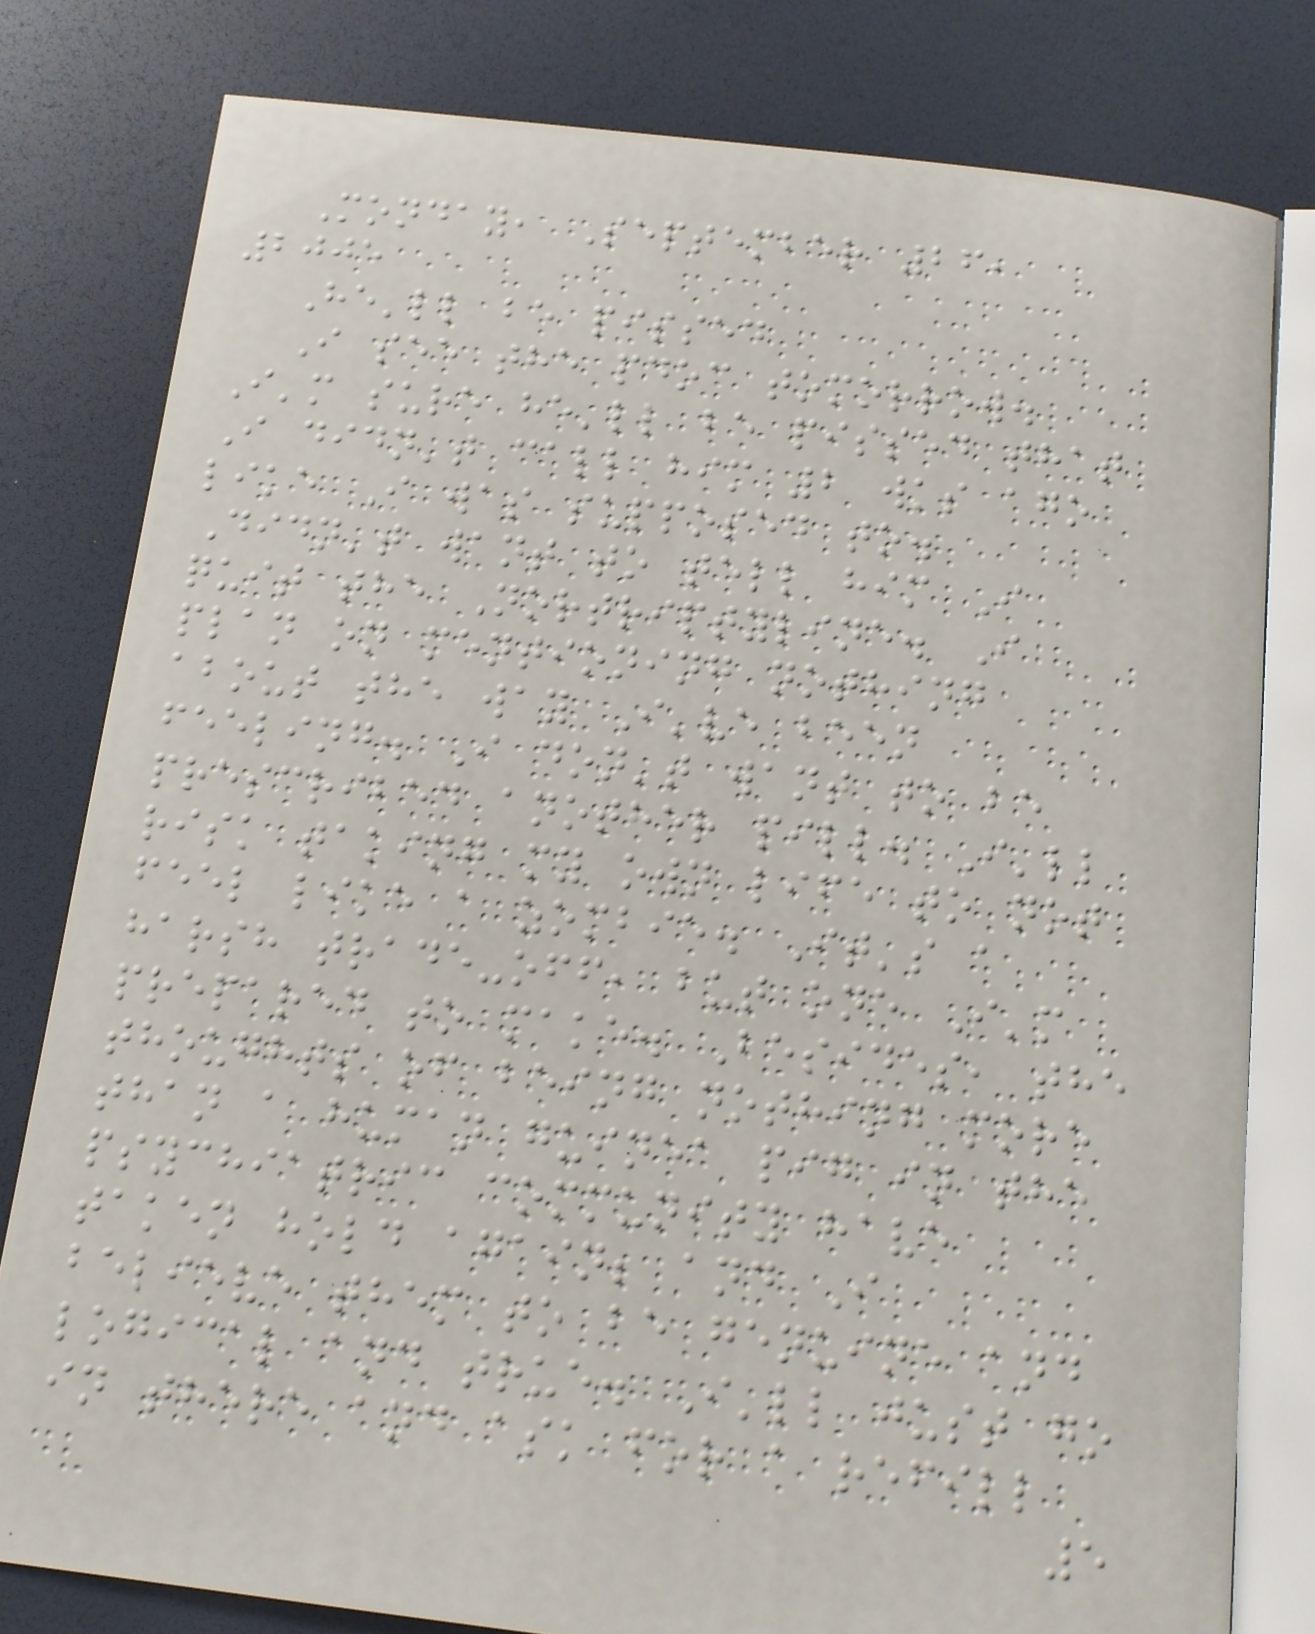Monday, September 26,
2005
He'll be pissed
I see the pdoc tomorrow.
I'm sure he'll be pissed that
I didn't call him 2 wks ago
like I was supposed to.
Didn't want to tell him I
quit the Nortriptyline. I
plan on mentioning nothing
about the way I've been
feeling. I don't want to be
prescribed another pill. I'll
risk taking my own life to not
feel like a zombie. It's a
harsh trade-off, but one I'm
prepared to make. Besides, the
thoughts of being nothing more
than a human guinea pig in the
psychiatric community have
taken hold again; and I
believe them to be genuine and
logical and true. I'll just go
in there and ask for a refill
5
